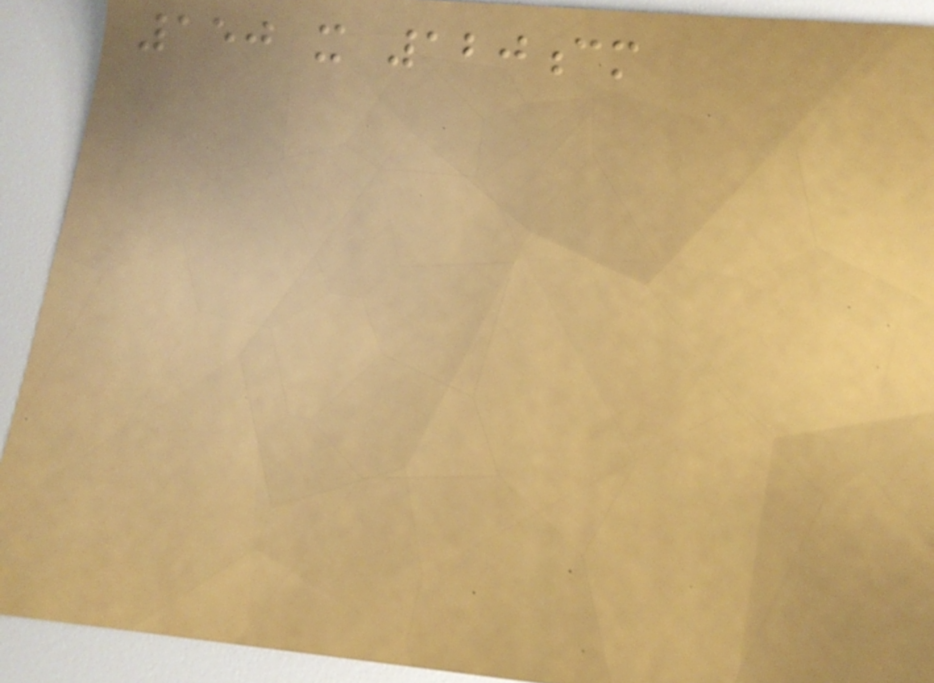150 x 120cm
